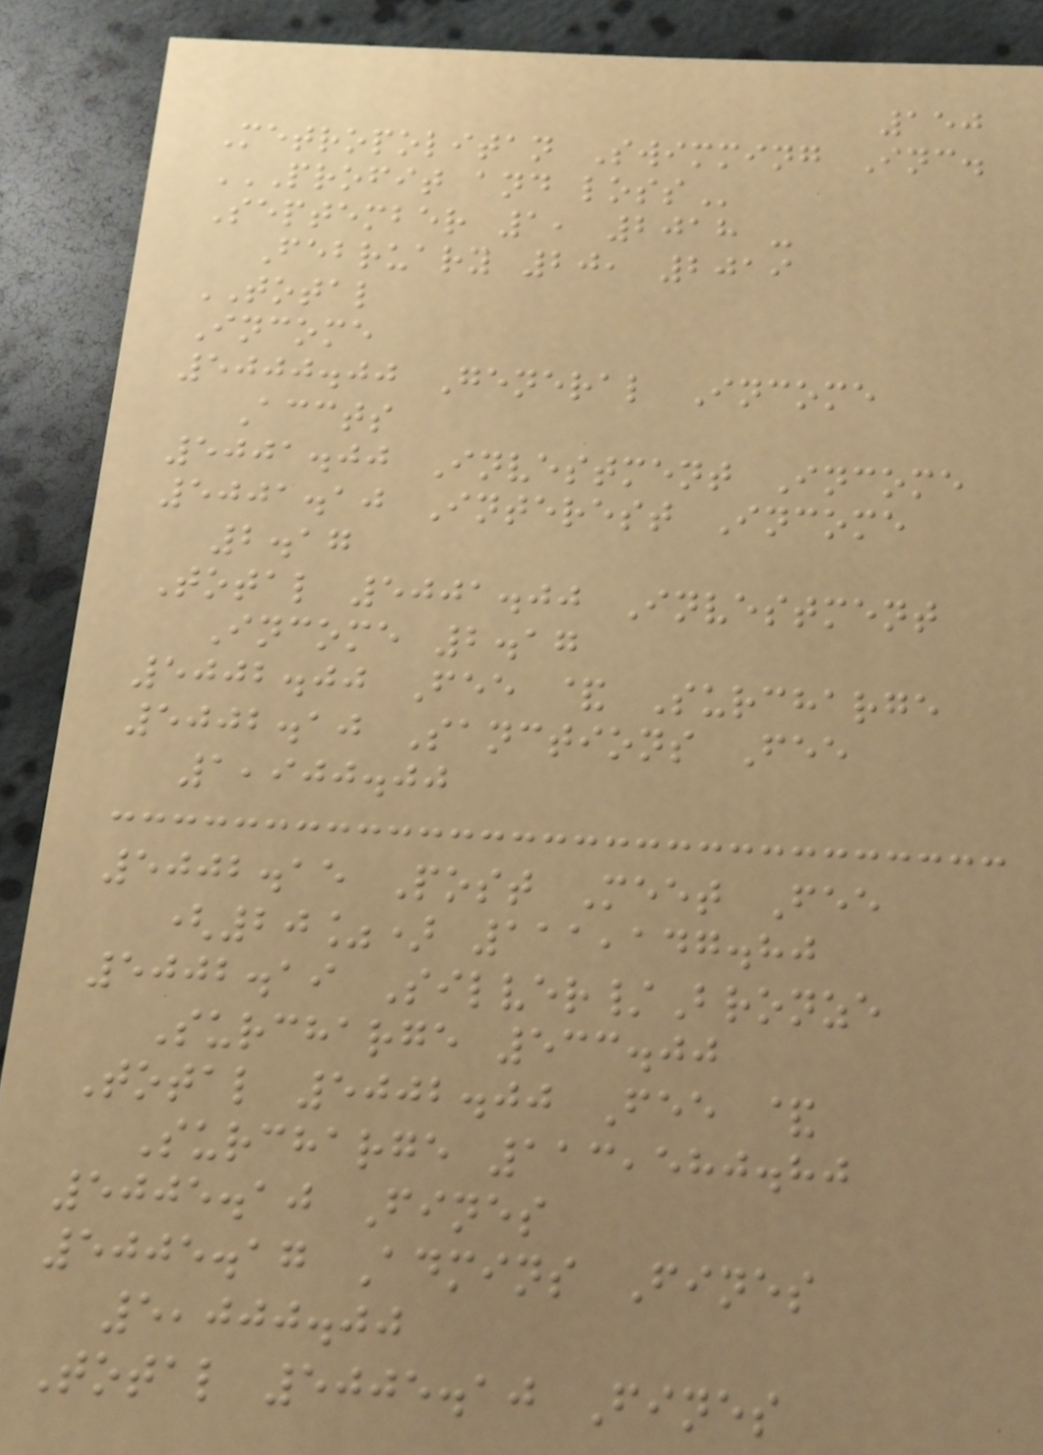150
Metropolitan Swimming Inc.
PROFIT AND LOSS
September 1, 2018 -
February 20, 2019
TOTAL
Income
5000.00 General Income
Accts
5001.00 Investment Income
5001.10 Interest Income
2.17
Total 5001.00 Investment
Income 2.17
5002.00 Fee & Surcharge
5002.10 Sanctions Fee
1,900.00
5002.15 Post Meet Fee
(20%) 111,147.80
5002.19 Silver/Bronze
Surcharge 533.00
Total 5002.00 Fee &
Surcharge 113,580.80
5005.10 Fines
5005.17 Admins Fines
5,000.00
Total 5005.10 Fines
